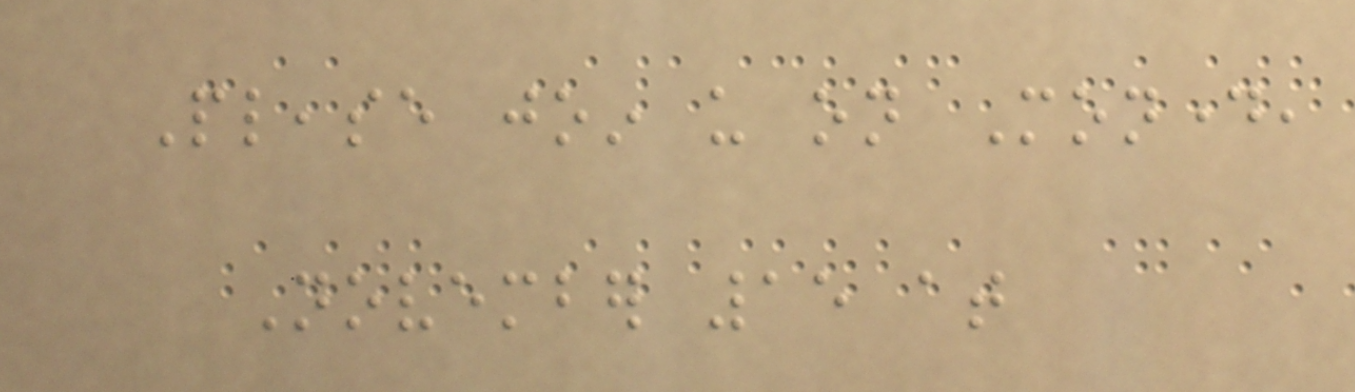Please join us on Monday,
November 15 at
